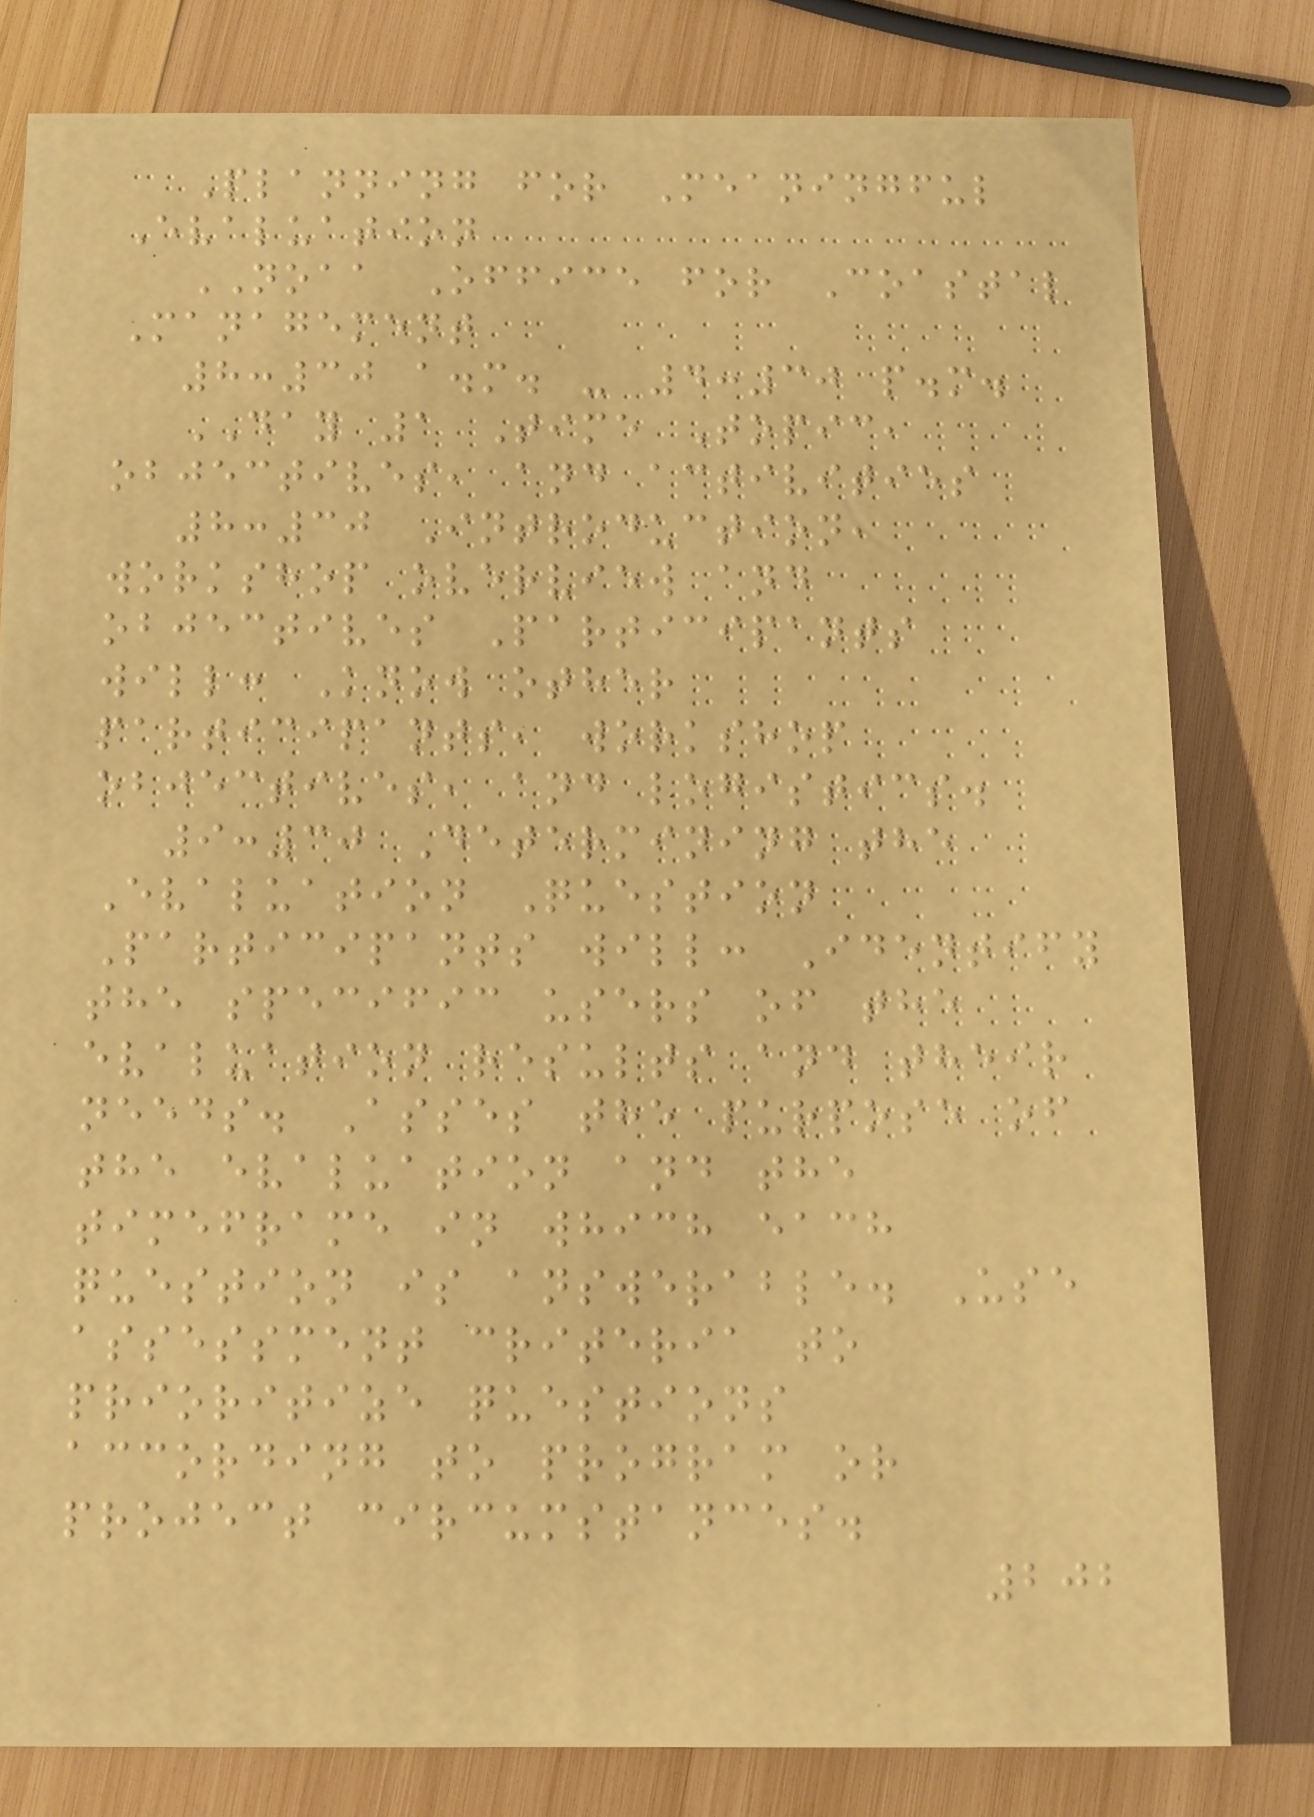Planning for Meaningful
Evaluation
NOAA Office for Coastal
Management
8:30 a.m. - 4:30 p.m.
DAY 1 Time Topic,
objectives, and activities
8:30 Introduction,
workshop overview and
objectives Participants
will: Know other
participants, workshop
objectives, and logistics.
9:30 Determining the
Evaluation Question
Participants will: Identify
the specific users of the
evaluation results and their
needs. Asses the purpose of
the evaluation and the
timeframe in which each
question is answerable. Use
assessment criteria to
prioritize questions
according to program or
project circumstances.
202
